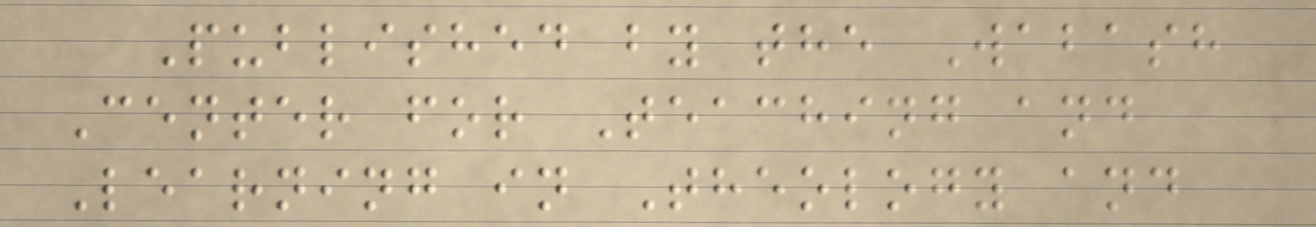Published by the Wabash
Center for Teaching and
Learning in Theology and
